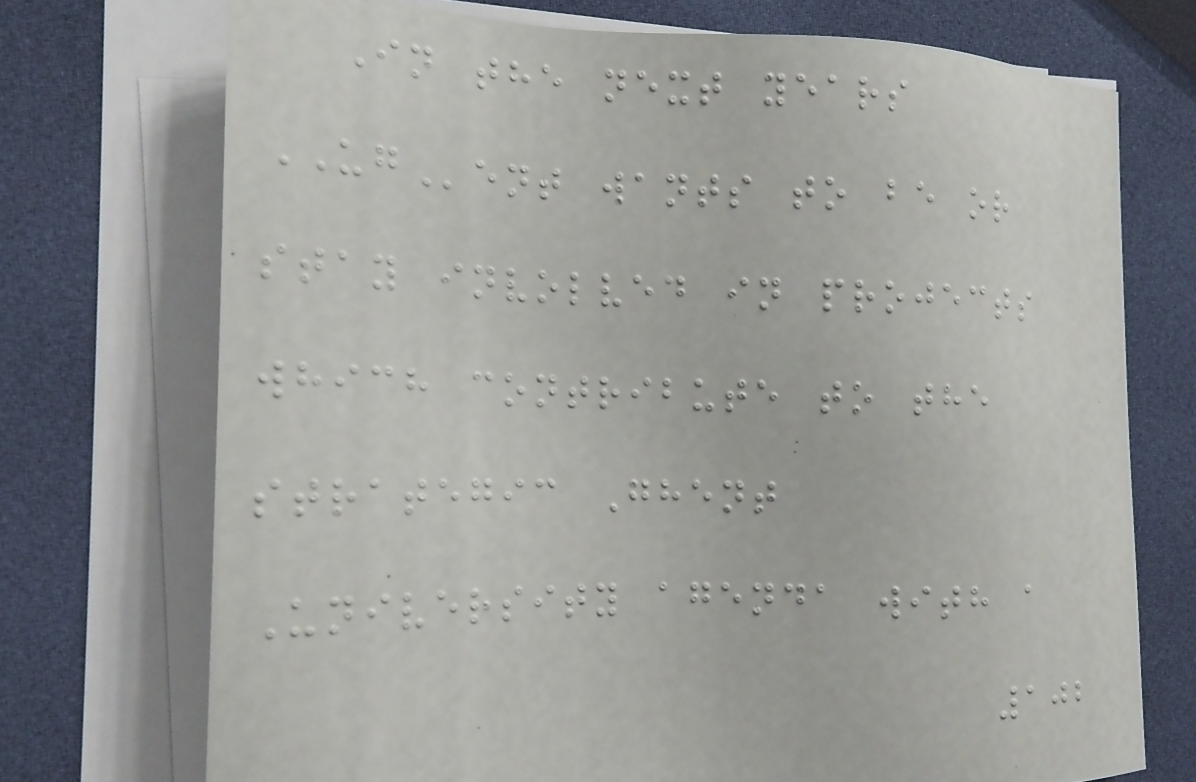In the next years
UGent wants to be or
stay involved in projects
which contribute to the
strategic Ghent
University agenda with a
102
